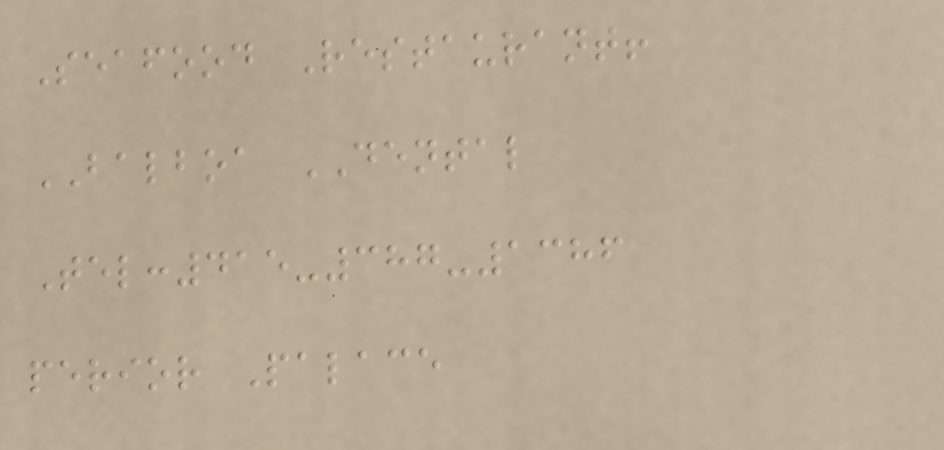Seafood Restaurant!
BALBOA DENTAL
Tel:415-387-1386
perior Palace
